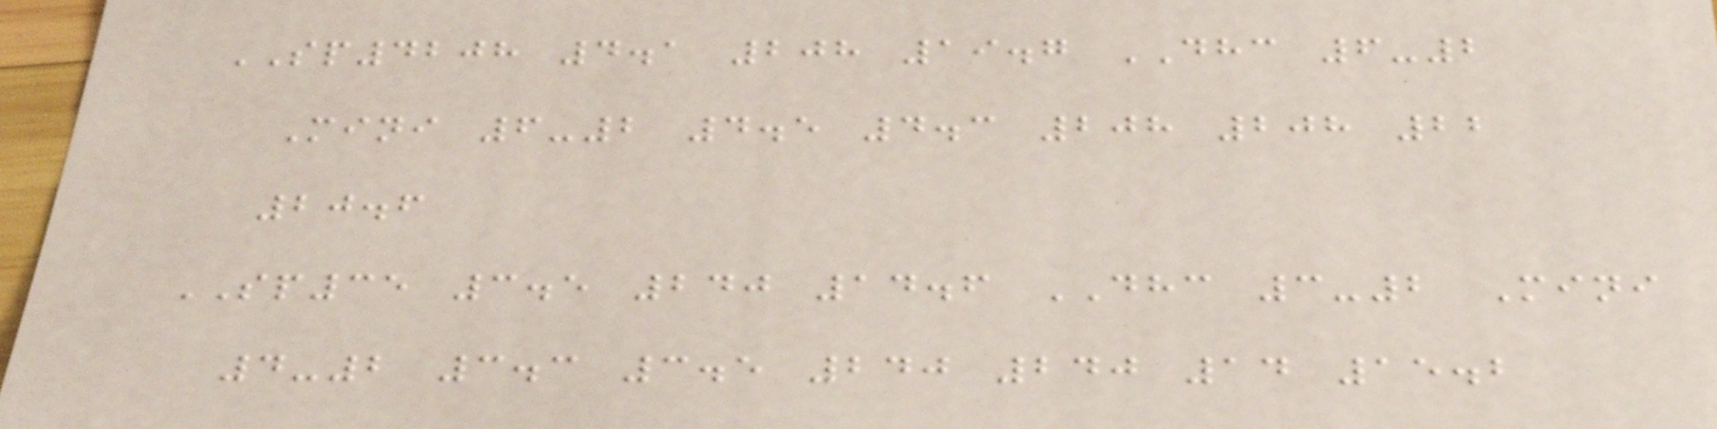SP4208 4.1 208 19.7 DHC 6-2
Mini 6-2 4.5 4.3 208 208 22
20.6
SP35 3.5 240 14.6 DHC 3-2 Mini
4-2 3.3 3.5 240 240 14 15.2
